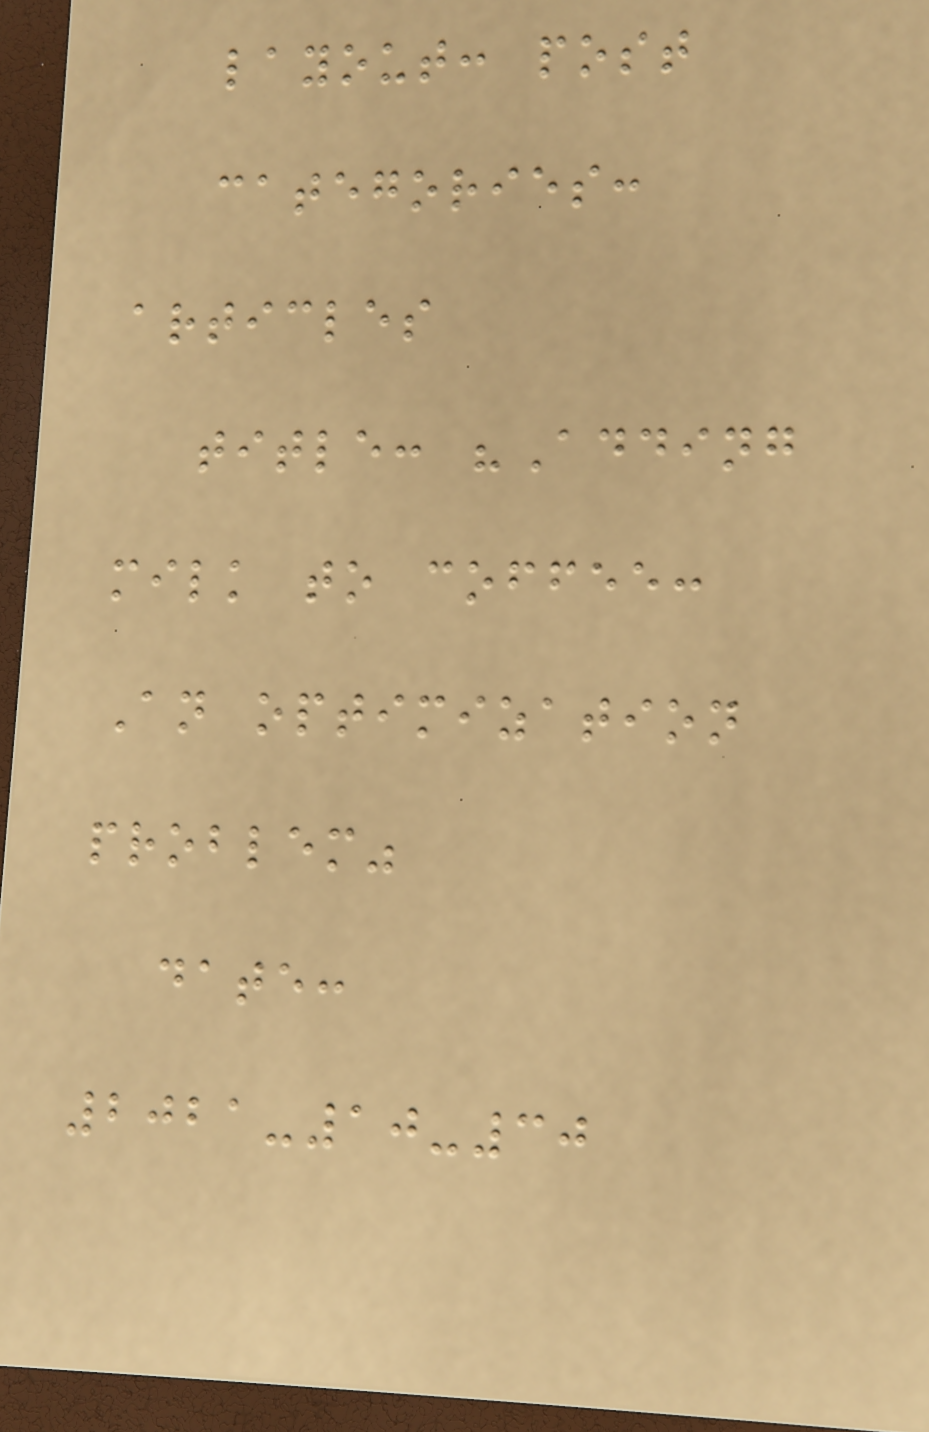layout: post
categories:
articles
title: "Adding
milk to coffee:
An optimization
problem"
date:
2021-10-30
